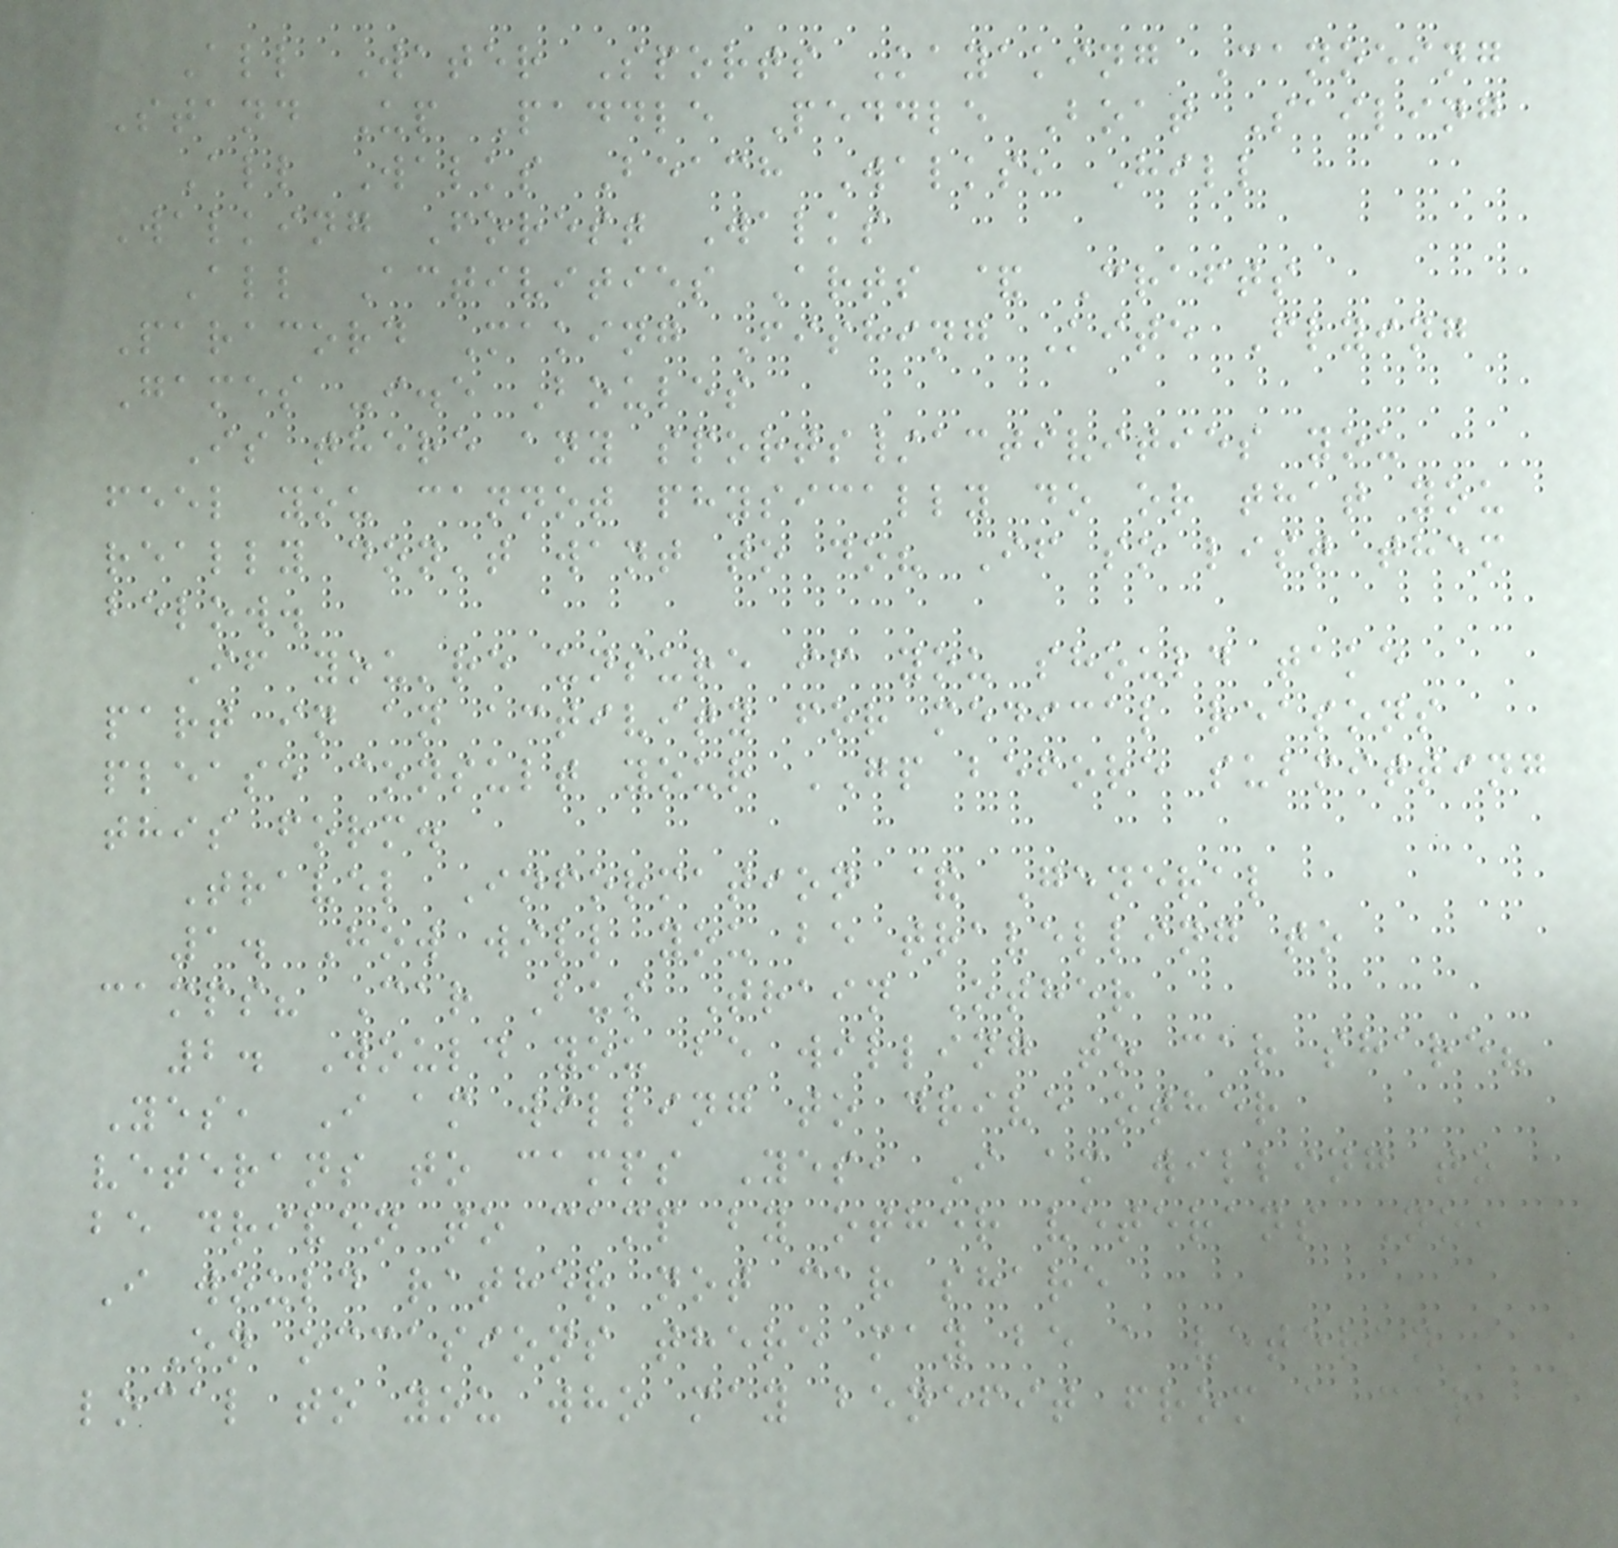All Water Sports Kayaking Canoeing
Stand Up Paddle Peddle Boat Sailing
All Walks Beach Walks, Hill
Walking Forest Walks
All Activities Arts & Crafts
Paracord Making Fishing Kite Flying
Games -i.e Boules
Is there any sports/activities you
feel you cannot physically do or that you
really don't want to do? If so list them
below.
If you're unsure if you should take
part in an activity for medical reasons
please consult your GP before submitting
this form.
Travel Information & General
1. How will you be travelling to
camps? Car Bus Train Other
2. Would you be willing to car share?
Yes, I am willing to drive other
veterans to camps Yes, I am willing to
be driven to camp by other veterans No,
I would rather not car share
On occasions there may be a veteran
local to you who may benefit from a car
